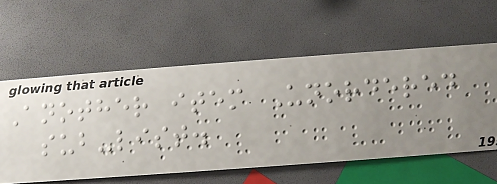Another item Unordered
sub-list.
